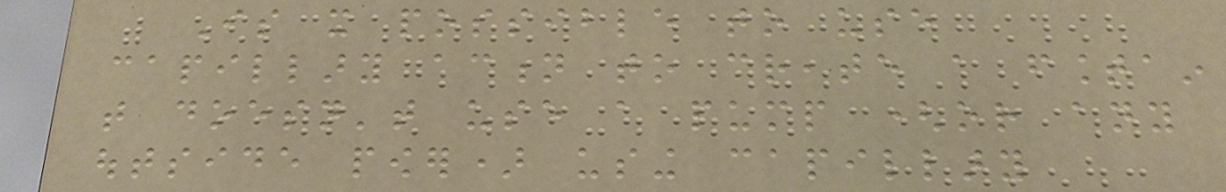Is it possible to use
capillary action to create a fountain
that doesn't use a pump (or any
outside power) using capillary
